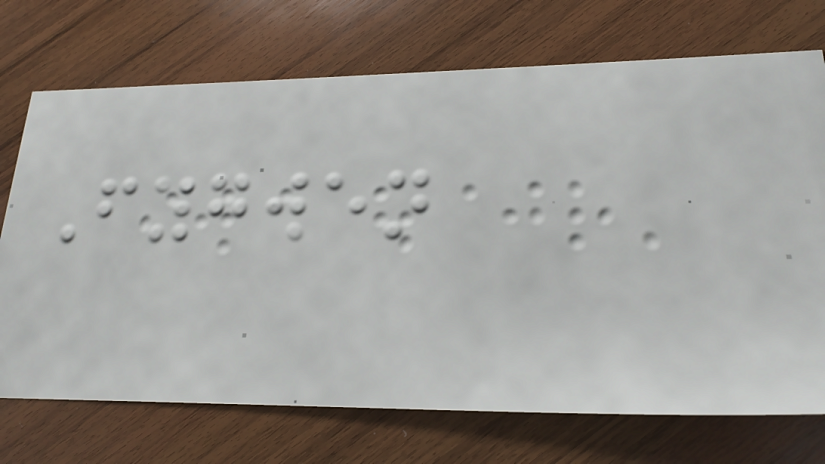Fygwen
